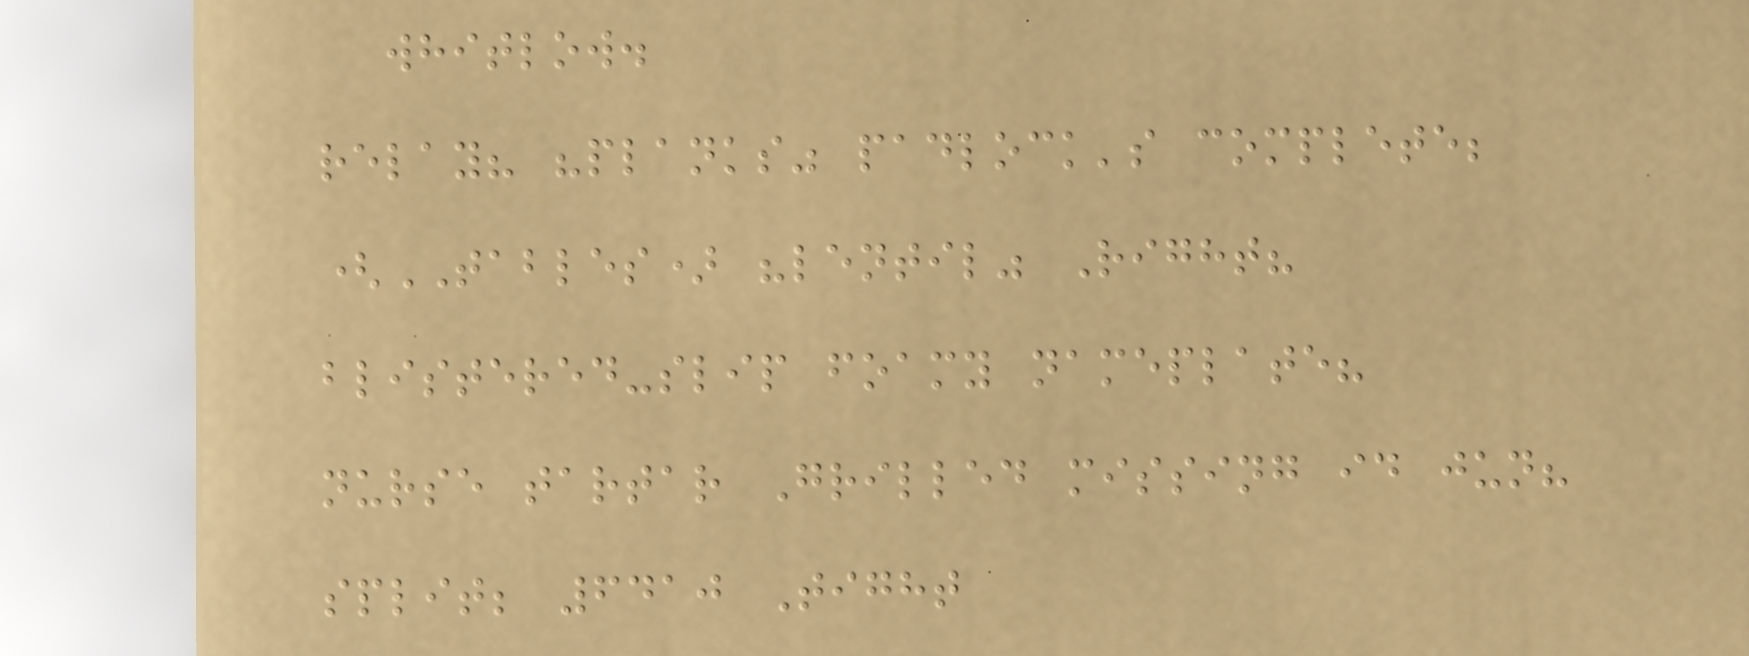whitlow.
relay? "planks" padlock's complete;
(TABLES) "lentil" Right?
blistered-slip foamy nameplate?
nurse tartar Grilled missing id jun?
split; 6410 Tight
